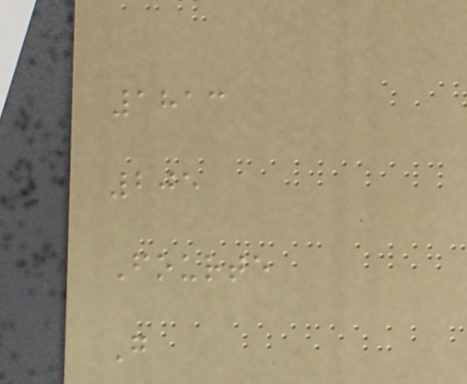1813
205
Fourte
G
